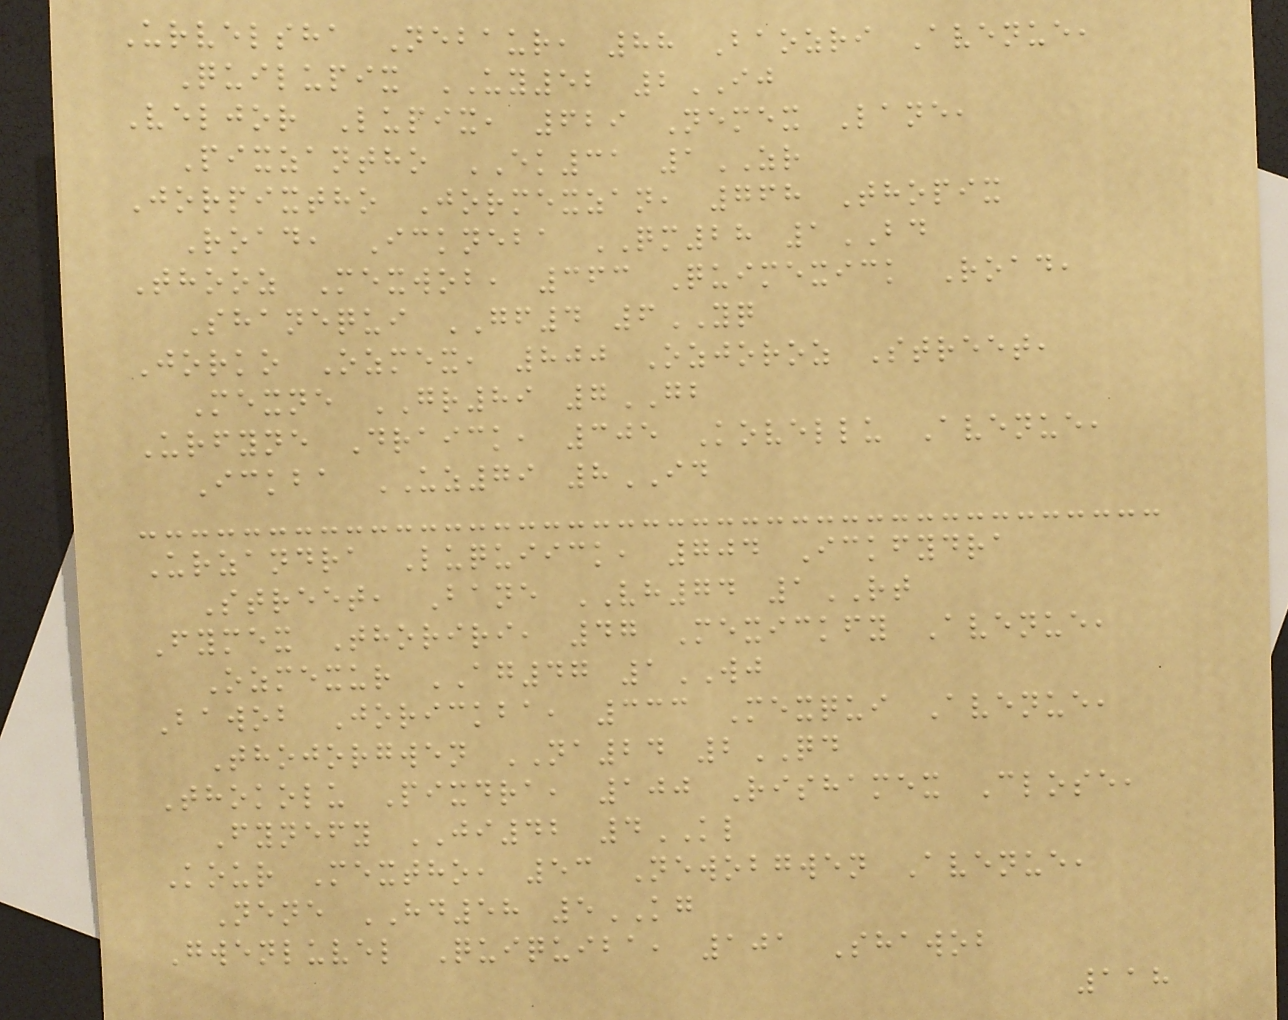Urvelsha Nebaur, 88 Baozri Avenue,
Quilupix UY52 2IJ
Veljor Lupix, 629 Nemex Lane,
Pixzantho EK31 1ZR
Jorpixtho Jormexzan, 768 Thopix
Road, Ickneba QM28 1BD
Thooz Mexwob, 363 Quimexick Road,
Shanequi GF4 6YQ
Jorko Ozmex, 800 Ozjoroz Street,
Mexne GR89 7GB
Urfyne Draick, 305 Kovellu Avenue,
Ickba UZ79 8ID
Urzandra Luquiick, 704 Ickfydra
Street, Bane VH74 1RT
Fymex Thoriri, 47 Mexickfy Avenue,
Ozmexur AG47 1WJ
Bawob Jorickba, 333 Mexqui Avenue,
Thojorgwen NA24 2QD
Thokolu Pixdra, 100 Rishamex Close,
Fynefy JI42 4KL
Kour Mextho, 53 Newobgwen Avenue,
Nene HD58 5KG
Gwenluvel Quiquiba, 101 Shawob
118
